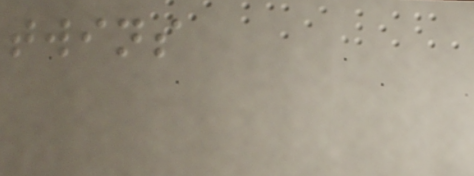twins
